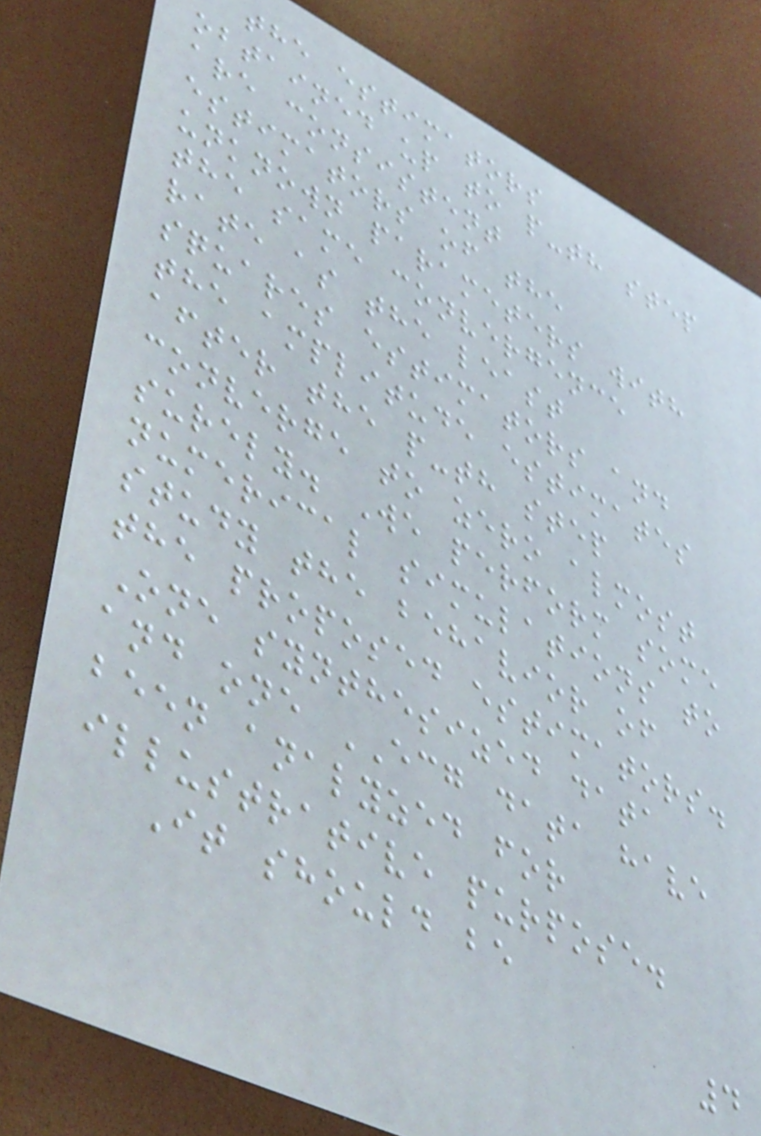the estimators
obtained up to p-th step
are consistent
estimators of the
unknown parameters with
the same convergence
rate as the least
squares estimators and
the amplitude estimates
after the p-th step
converge to zero almost
surely. We perform some
numerical simulations to
study the behavior of
the proposed estimators.
One synthesized data
and one ECG data have
been analyzed for
illustrative purpose.
It should be
4
